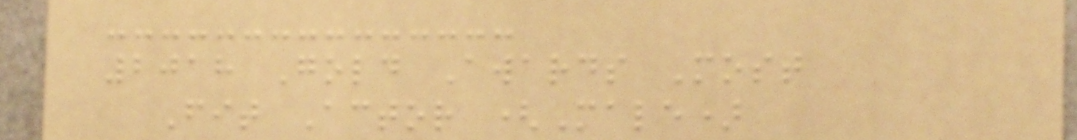2018 Gold Awards Most
Fit Actor (Male)
